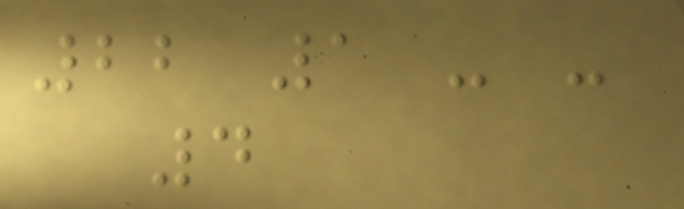22 1 - -
4
